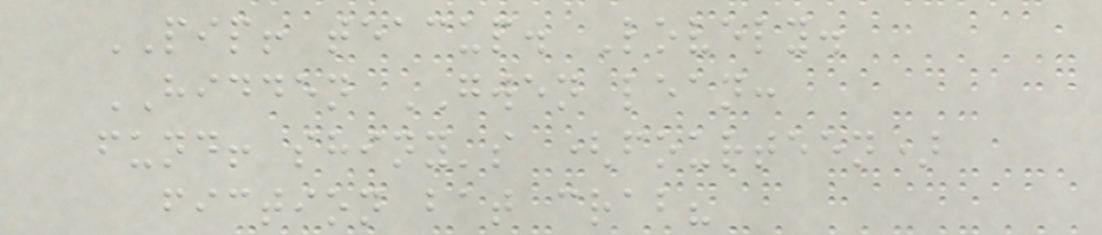PIP! teacup. Lovely.
HIDDEN GWEN lean:
fund! shiny's (fourteen)
fiction bat crab?
